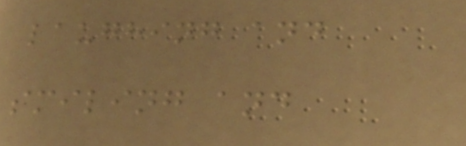laughing and
smiling and
